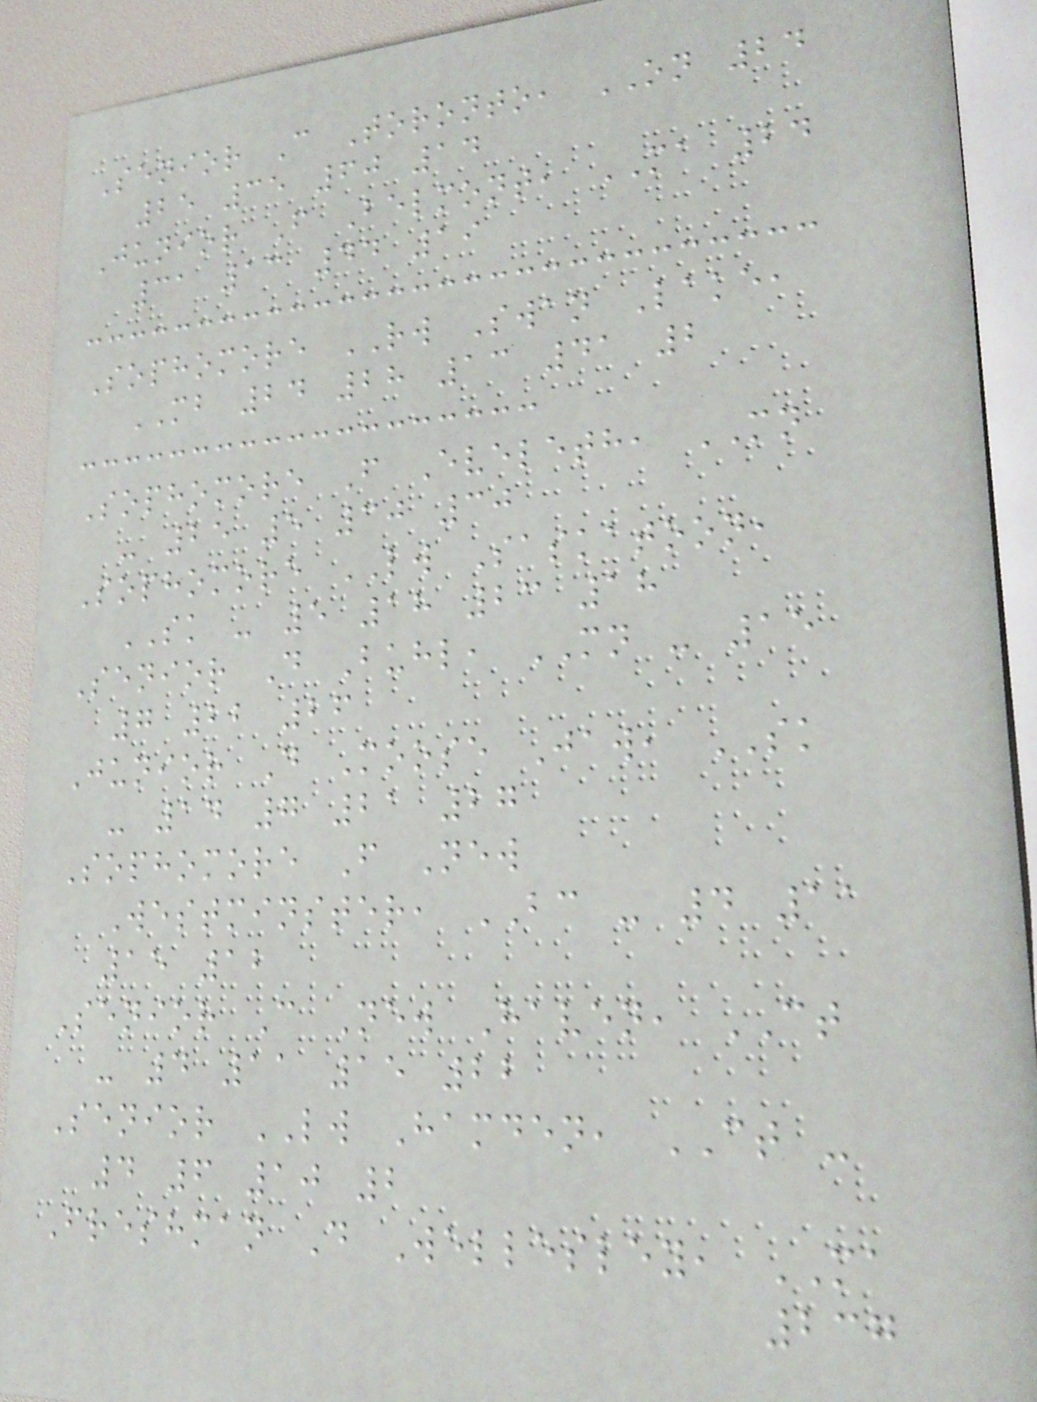Senior C Toronto, ON 24
25 35 60 14
Junior F Belmont, MA 24
31 13 44 19
Sophomore RW Swan Lake,
MB 24 28 13 41 2
Sophomore F Eveleth, MN
- 25 5 30 30
Sophomore LW Saskatoon,
SK - 5 18 23 18
Senior D Buhl, MN - 15
7 22 26
Junior D Moose Jaw, SK
- 14 7 21 27
Sophomore F New
Westminster, BC - 4 11
15 12
Senior C New Haven, CT
- 4 11 15 22
Senior LW Hamden, CT -
4 6 10 2
Freshman D Wellesley, MA
237
